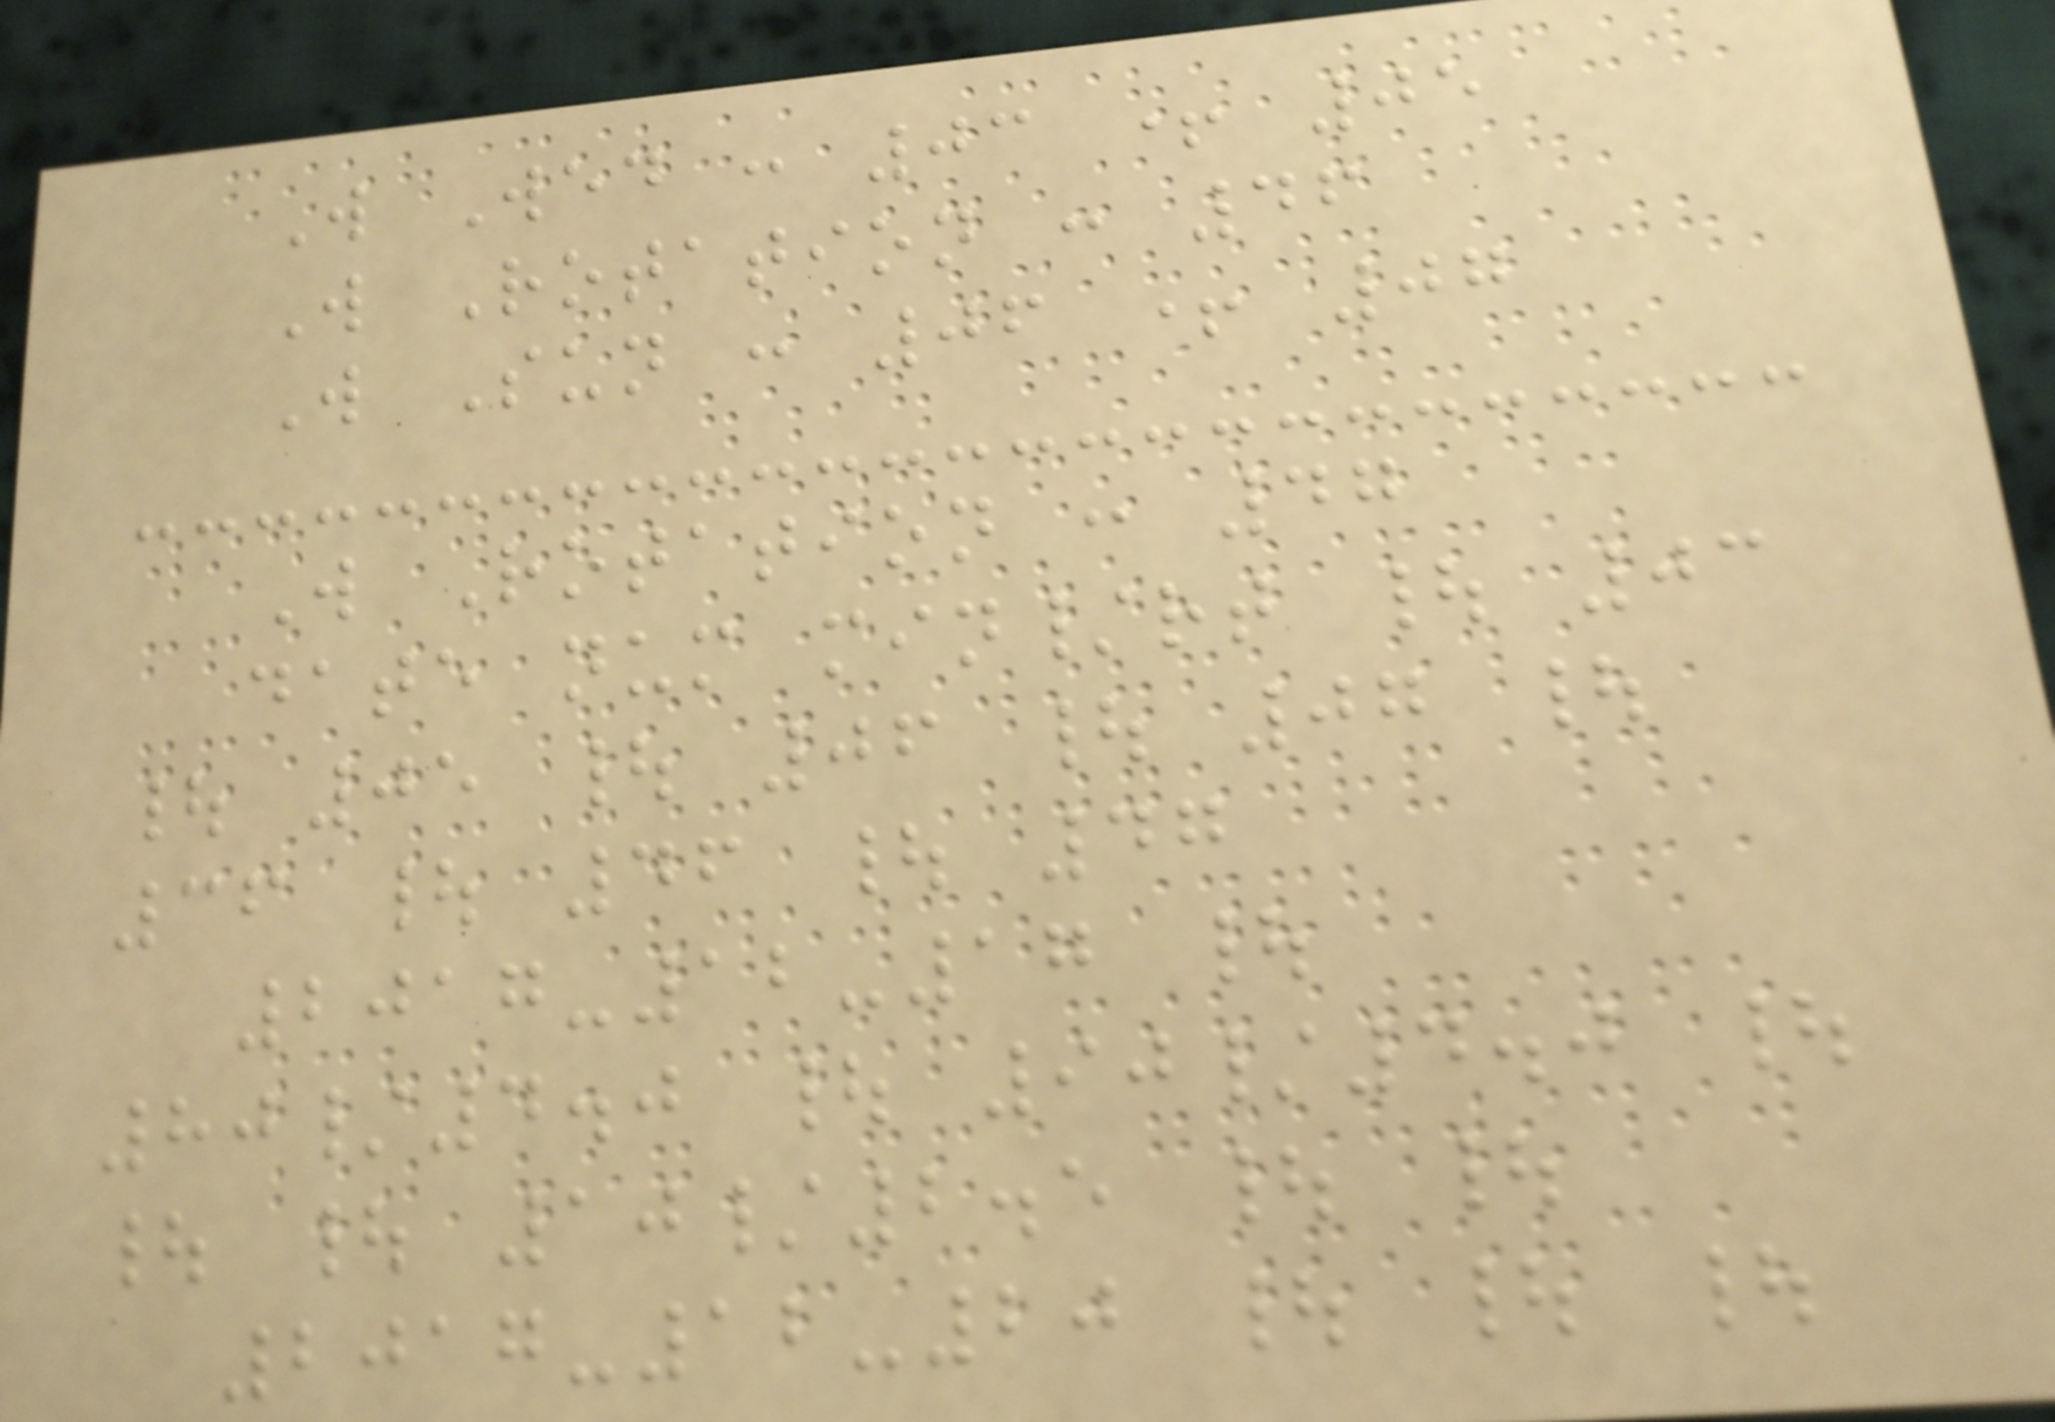W Wed : 03 + 05
W Rotation : 46
W Sun : 06 + 07
W Rotation : 47
date num min/rt | 03
| 05 | 06 | 07 |
36 | 46 | 47
2017-12-17 |
80/4.0 | 90/4.0 |
| | 10/2.5 | |
2017-12-20 | | |
